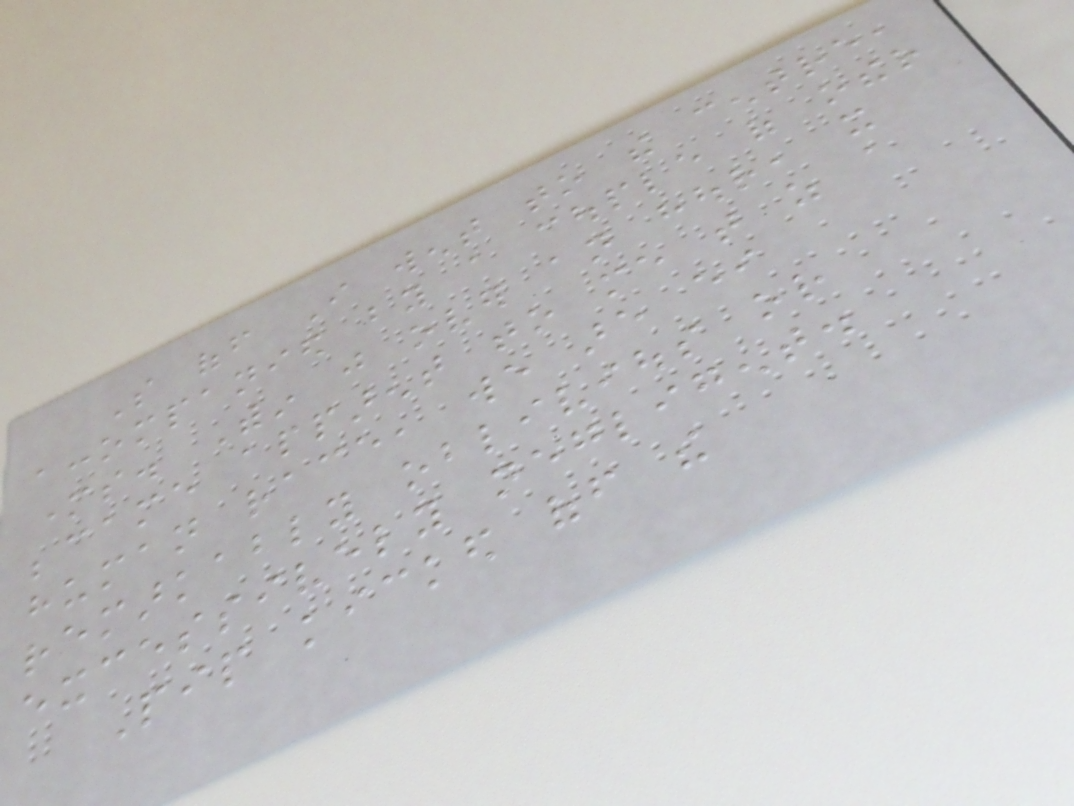So off I went to the centre,
accompanied by a couple of other
mothers. Within just over an hour, it
became apparent to me that as a
human race, we are either
remarkably oblivious or
excessively negligent.
Pip kicked off the
